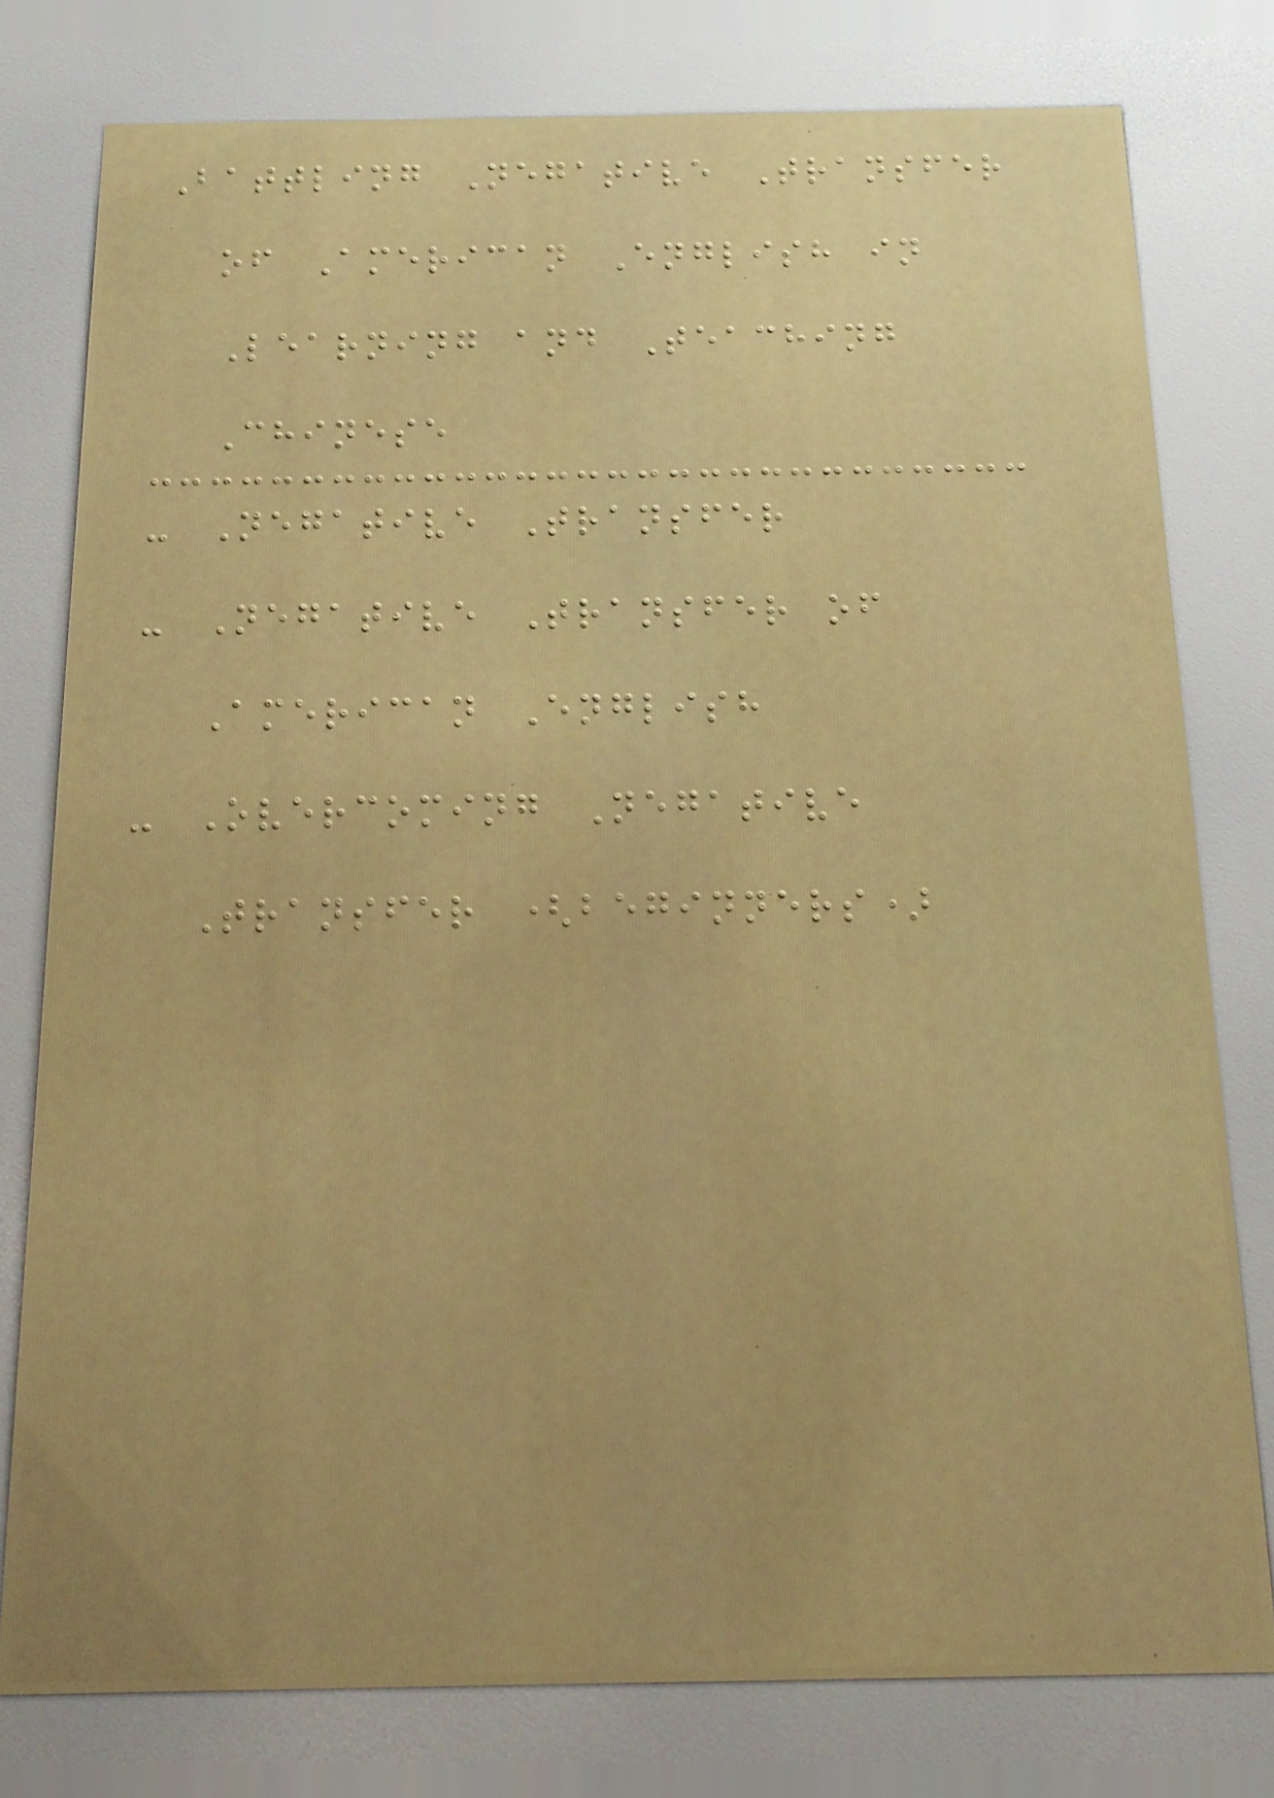Battling Negative Transfer
of American English in
Learning and Teaching
Chinese
- Negative Transfer
- Negative Transfer of
American English
- Overcoming Negative
Transfer (beginners)
